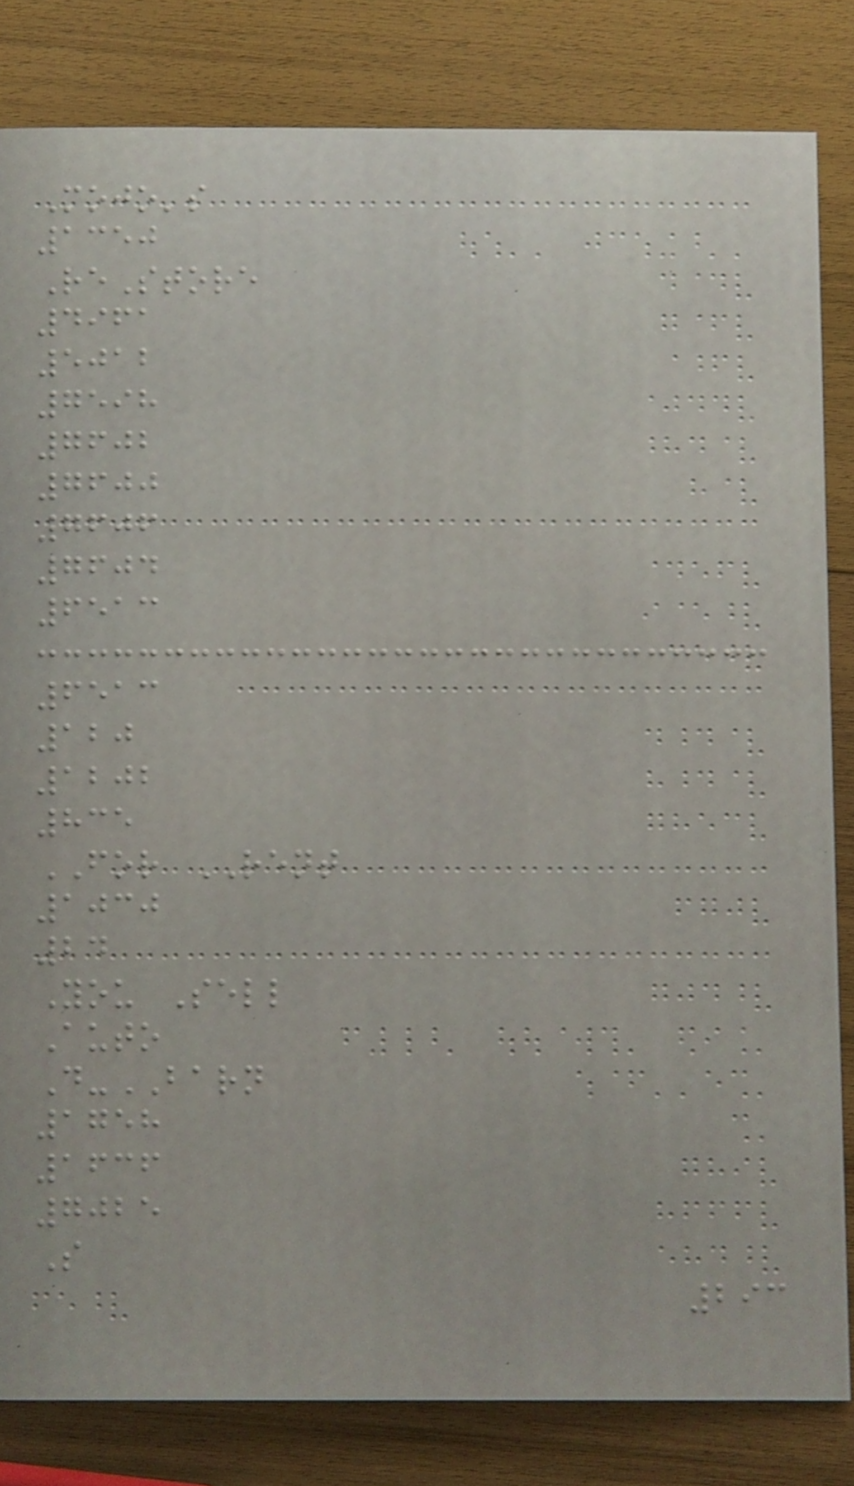Mojo's
1350
ReStore
4961
5012
7598
7602
7600
7606
7604
6513
6513
120
1202
835
FOR RENT
1030
24
You Sell
Auto
D-BARN
1758
1636
7025
S
293
